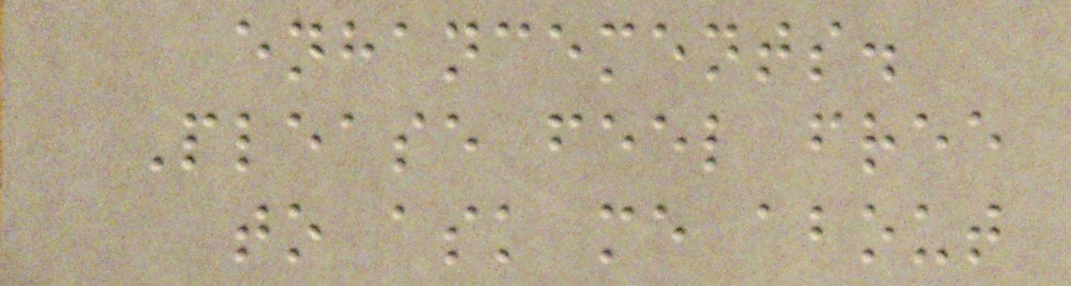enhancements.
Please feel free
to ask me about
